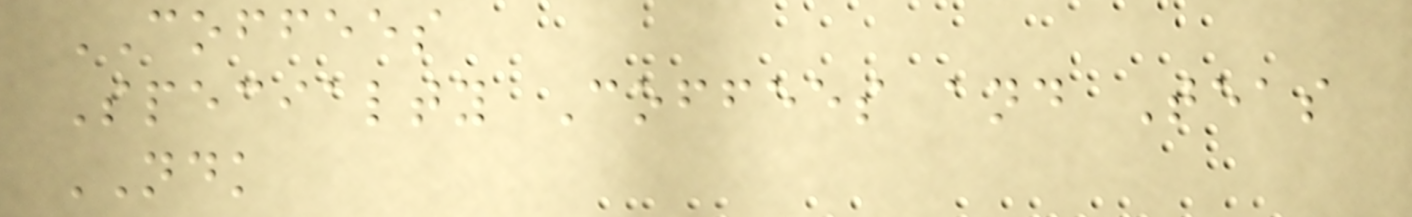COFFEES
Specialty Coffees and Teas
NDK
